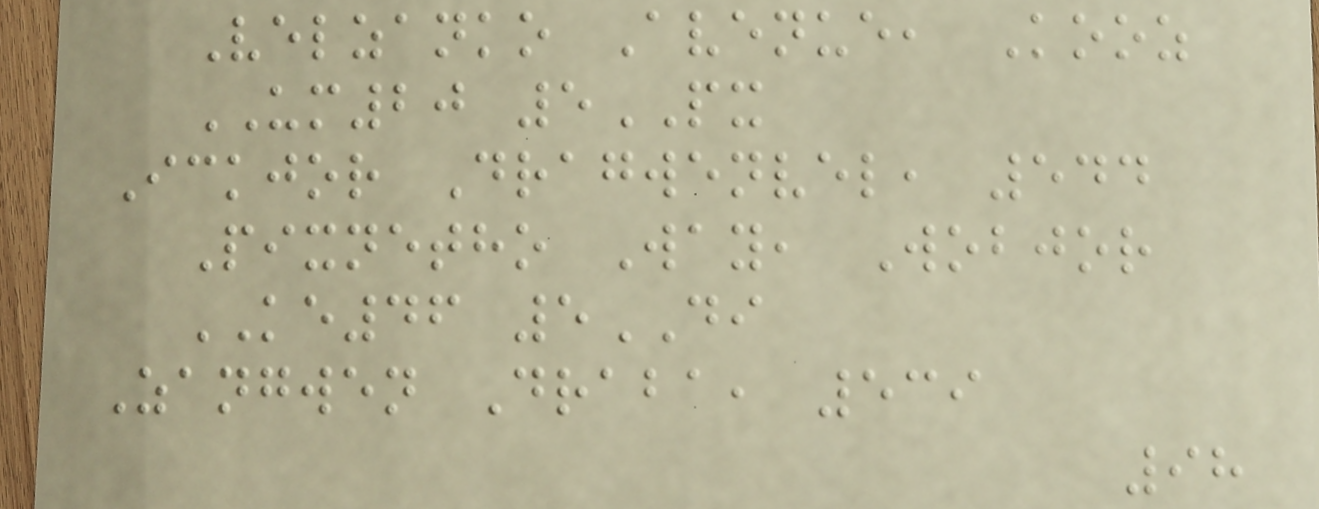Velzanko Avenue, Kooz
UM20 5PX
Ickjor Dragwenvel, 544
Pixnetho Way, Wobjor
KE46 5DI
Zangwen Draba, 539
98
